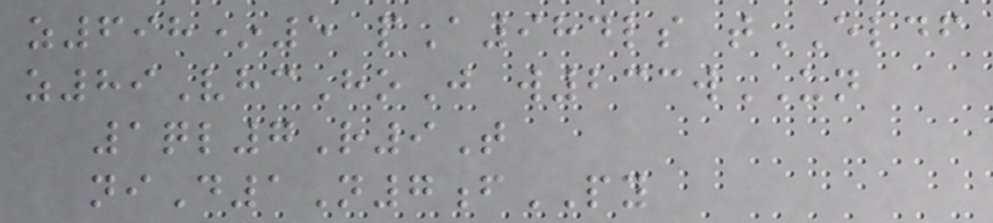z698*5 pA984ls tELDF
z89VhcHoJ w233wUN
1ql7R9T
niD1N7fPY
